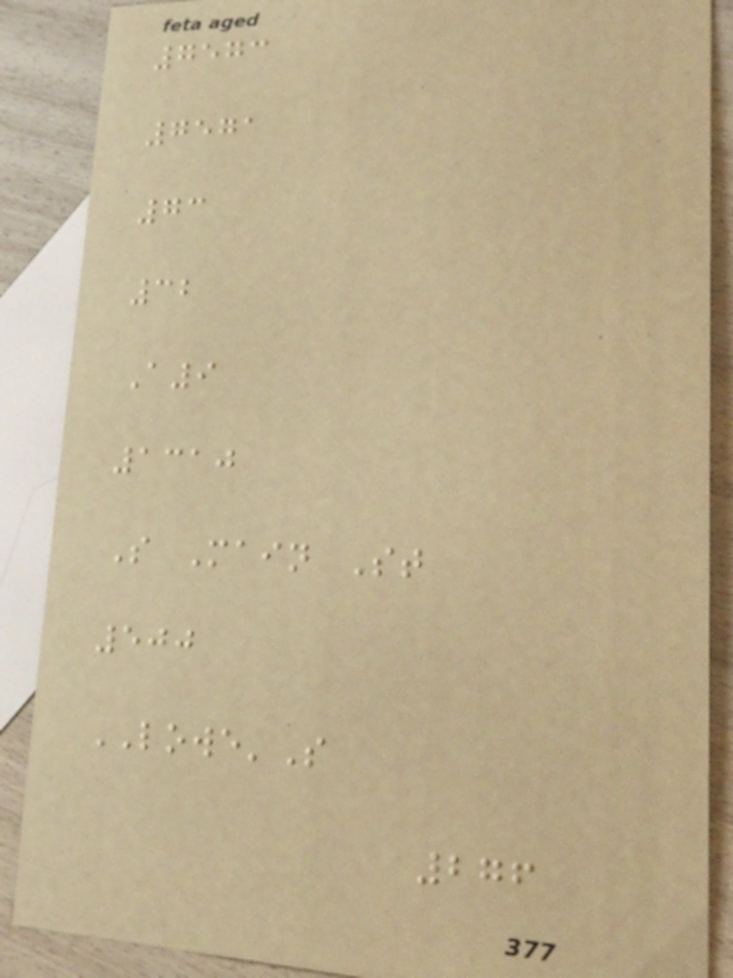7573
7571
73
32
A9
1310
S Main St
500
LOWE'S
276
